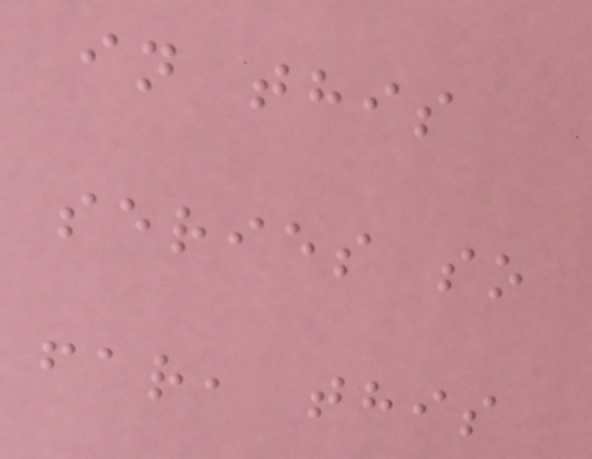in this
series so
far, this
